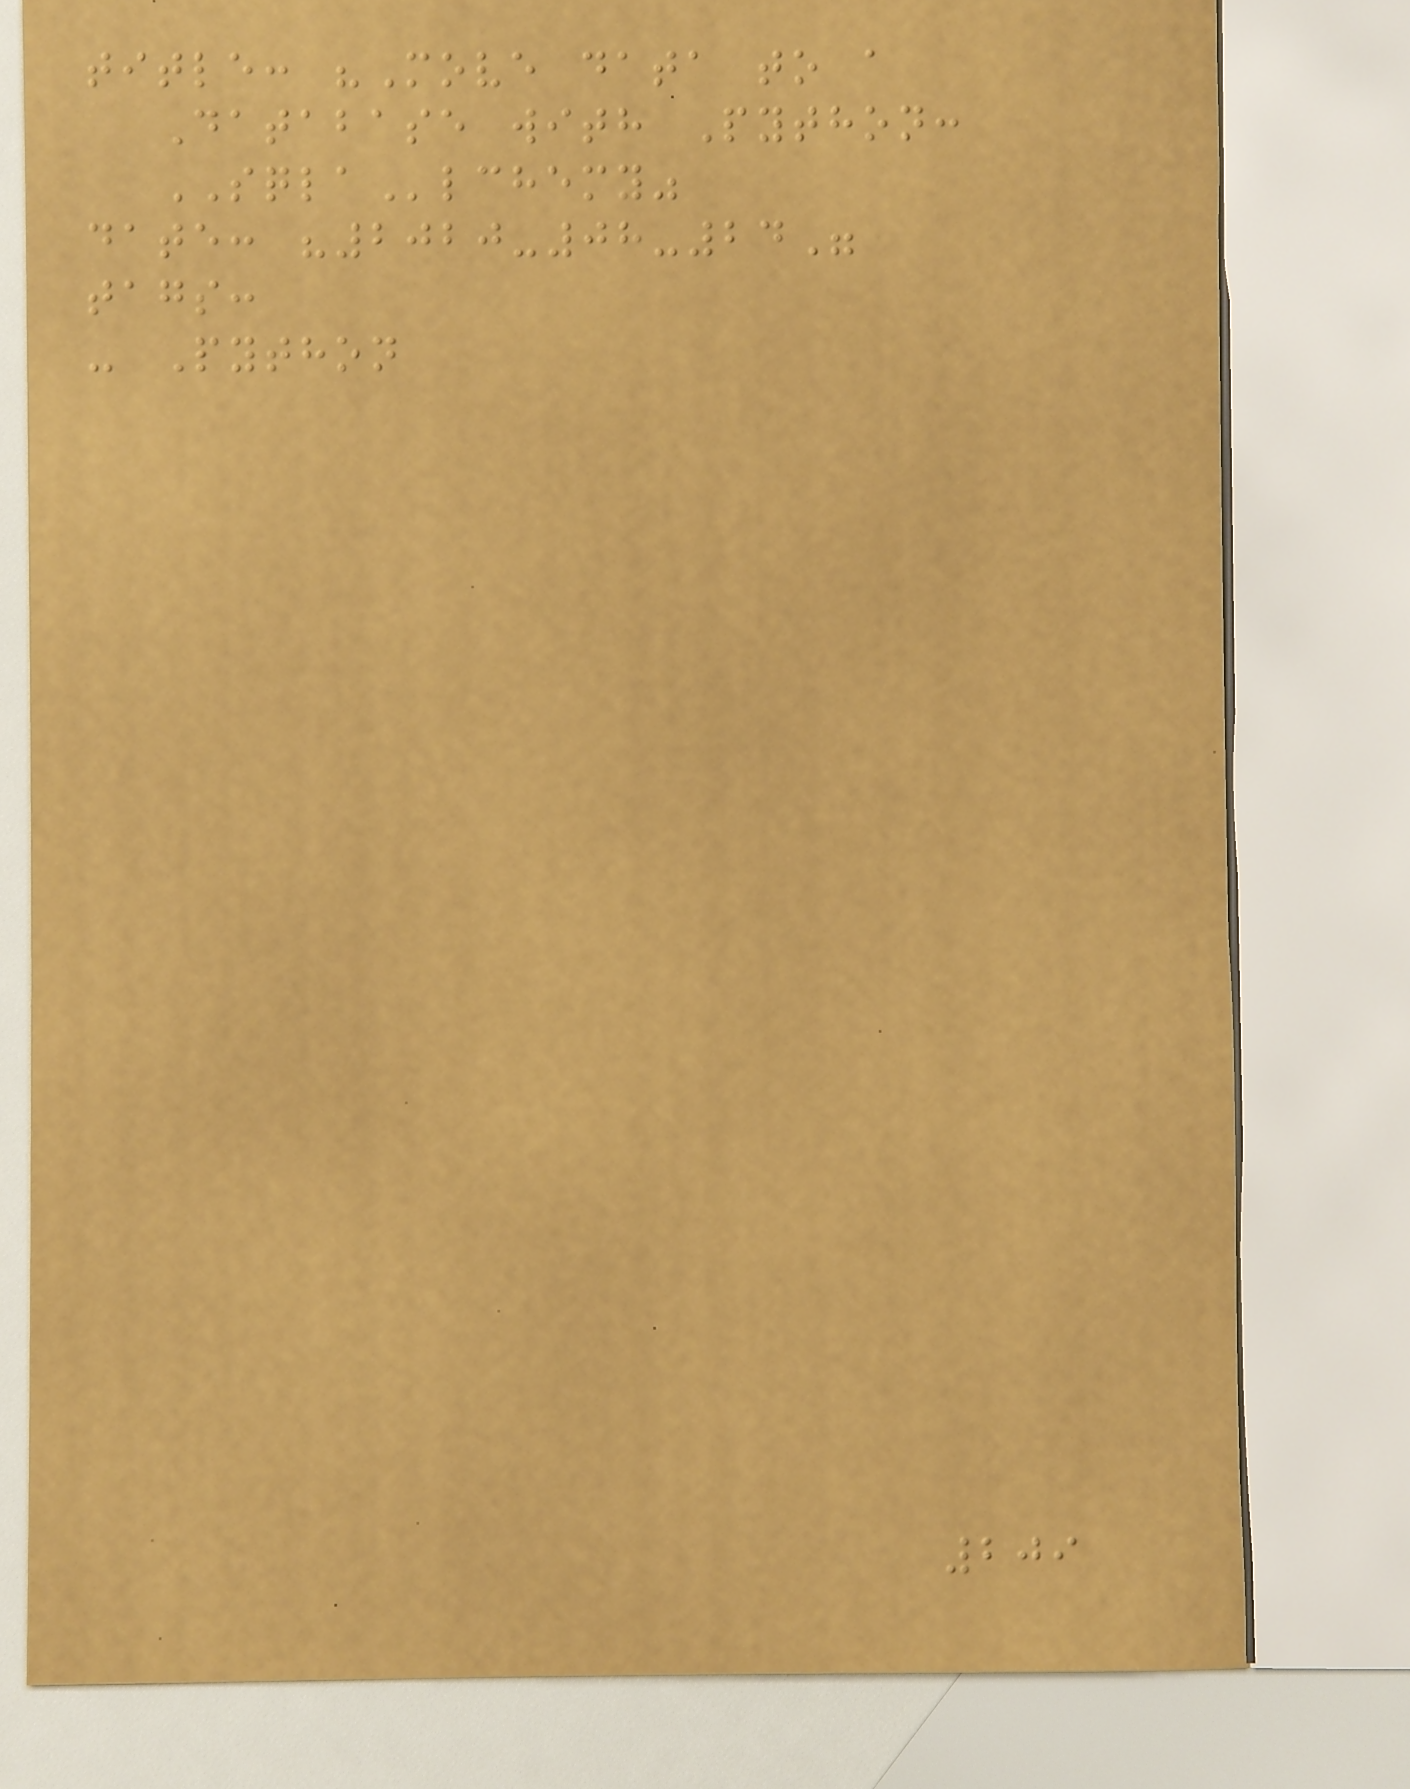title: "Move data to a
Database with Python:
SQLAlchemy"
date: "2020-08-24"
tags:
- Python
209
